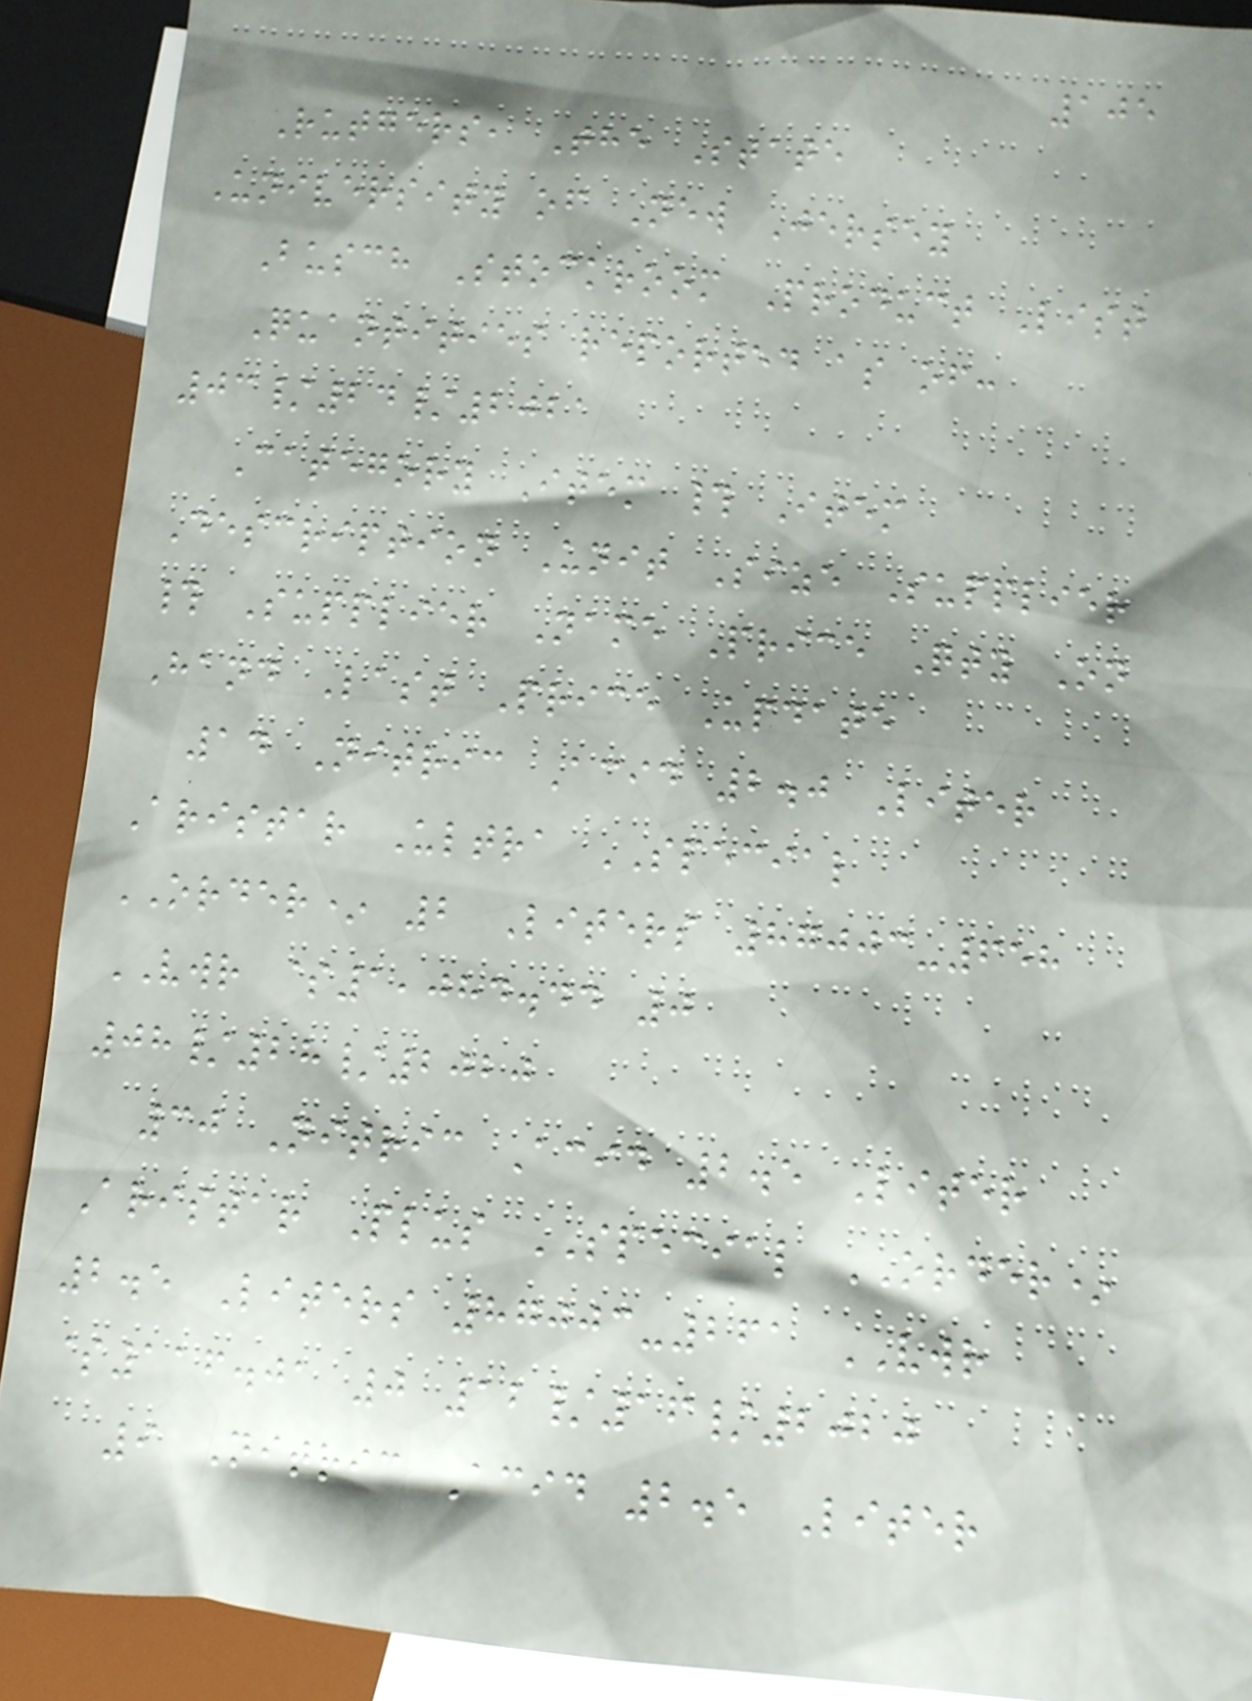105
Rutgers, The State
University of New Jersey
Busch Stockroom Product List
Quantities reported as of:
03/24/2021
Category Item # Item
Description Unit Size Supplier
# Supplier Name Price Qty On
Hand Last Price Update
14 Nitric Acid 2.0 Liter
Aristar Ultra SPECIAL
ORDER* 2 Liters 87003-658
VWR $1,084.44 0
08/28/2020
30 Nitric Acid 2.5 Liter
Aristar Plus SPECIAL ORDER*
2.5 Liters 87003-261 VWR
$116.01 0 12/16/2020
9 Nitric Acid 2.5 Liter
